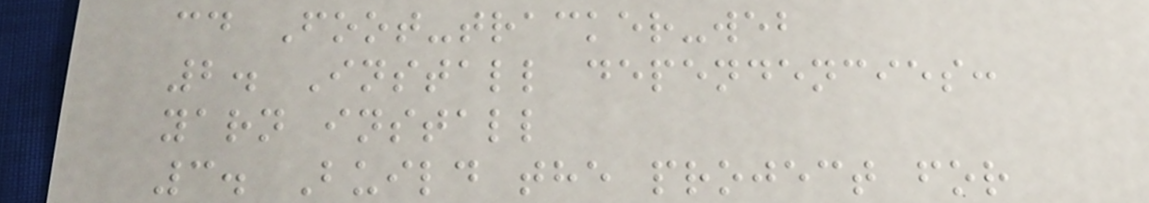cd Foot-tracker-web
2. Install dependencies:
yarn install
3. Build the project for
